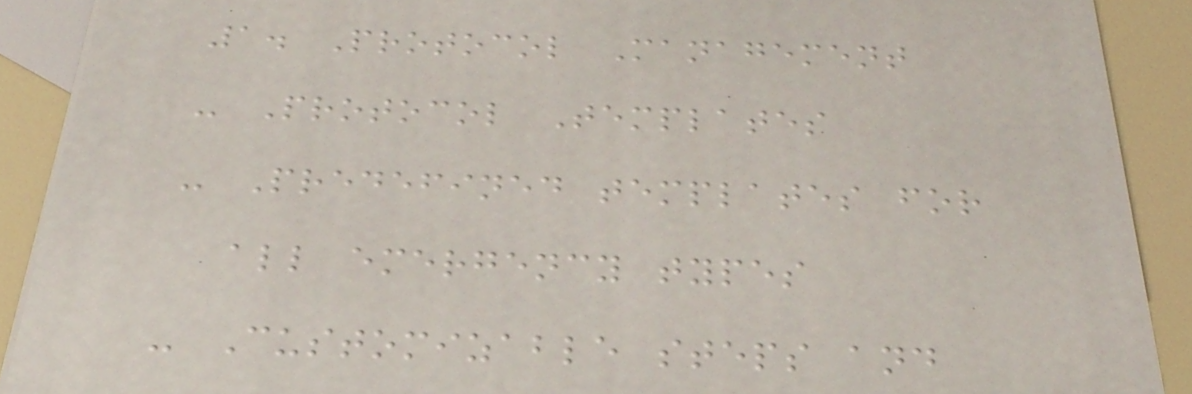1. Protocol Management
- Protocol Templates
- Predefined templates for
all emergency types
- Customizable steps and
